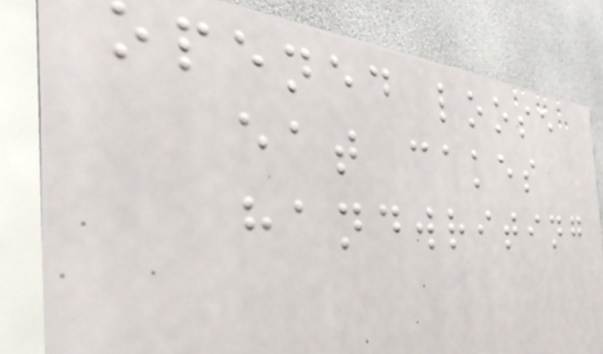opened loose
eat cakes
handwriting
